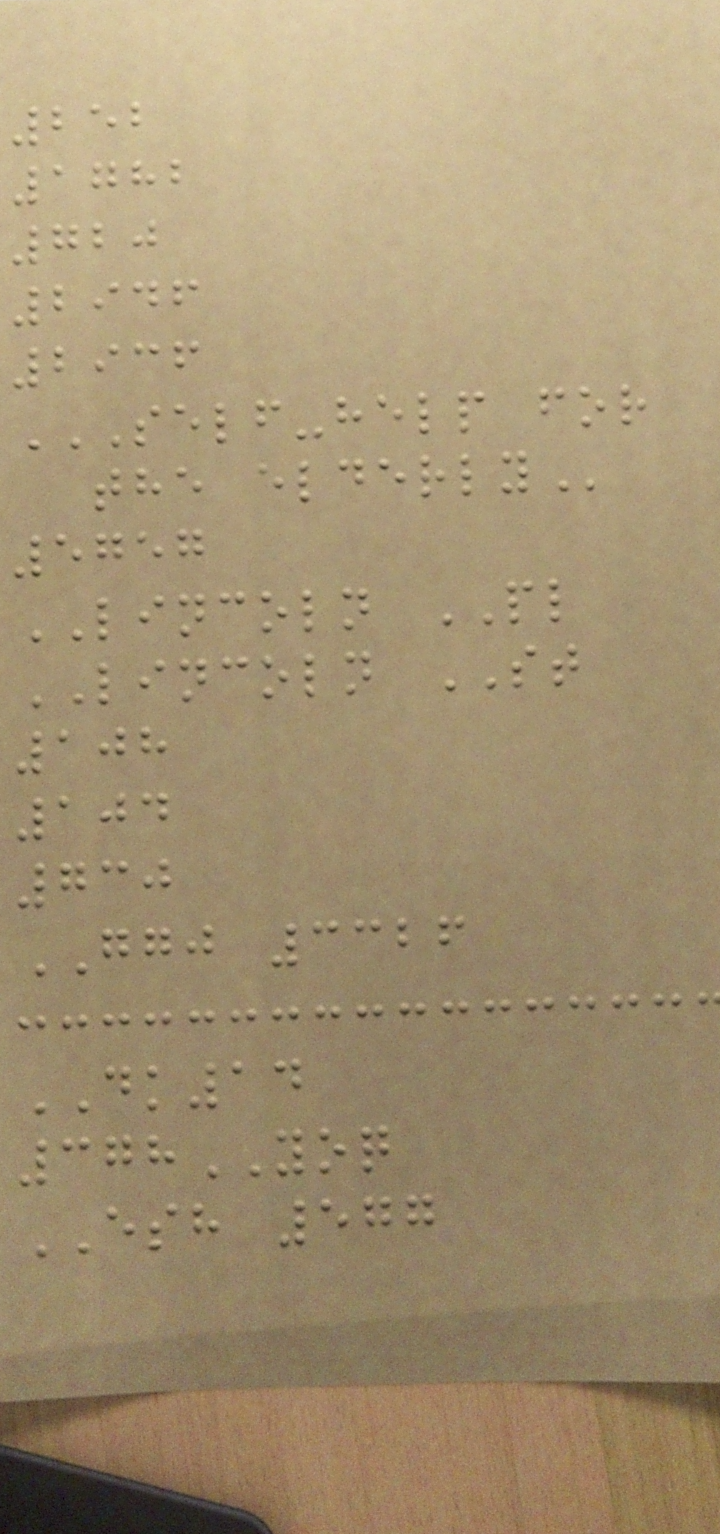252
1782
720
2946
2936
SELF-HELP FOR
THE ELDERLY
5757
LINCOLN PL
LINCOLN ST
108
104
730
GGJ 3326
DK14
378YOQ
ESH 577
